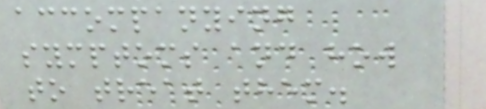accompanying
symptoms and how
to treat them.
